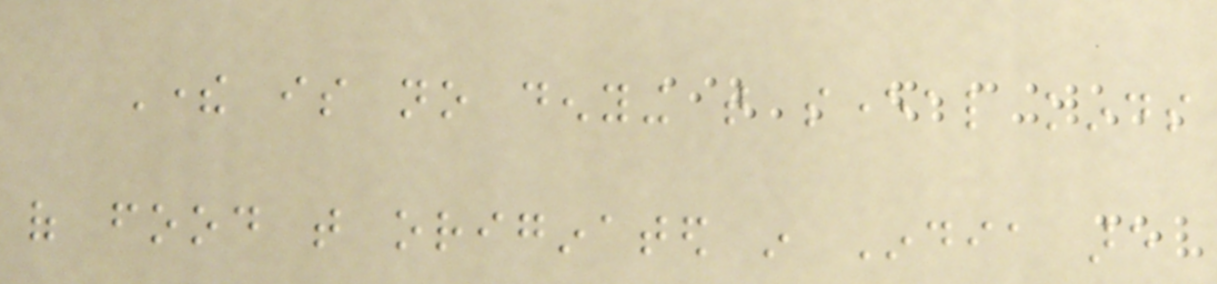There is no denying that several kinds
of food that originated in India are
